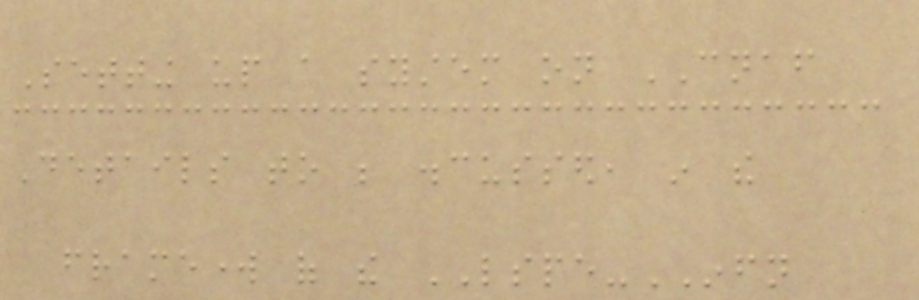Setting up a system on CNAF
Details to be discussed, in the
framework of the LSPE-INFN
